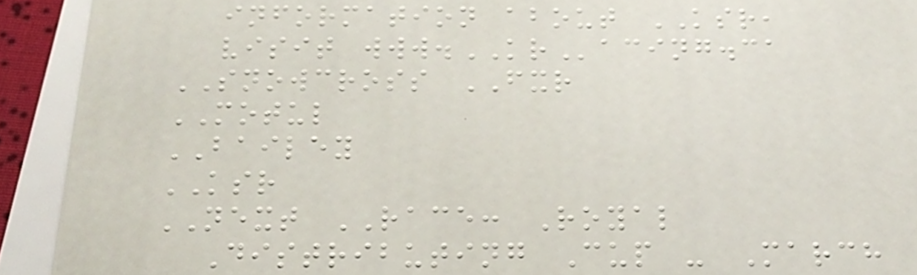information about KSR,
visit www.KRacing.ca
SNOWCROSS FXR
MOTUL
BAILEY
KSR
NEXT RACE: Royal
Distributing Cup - March
